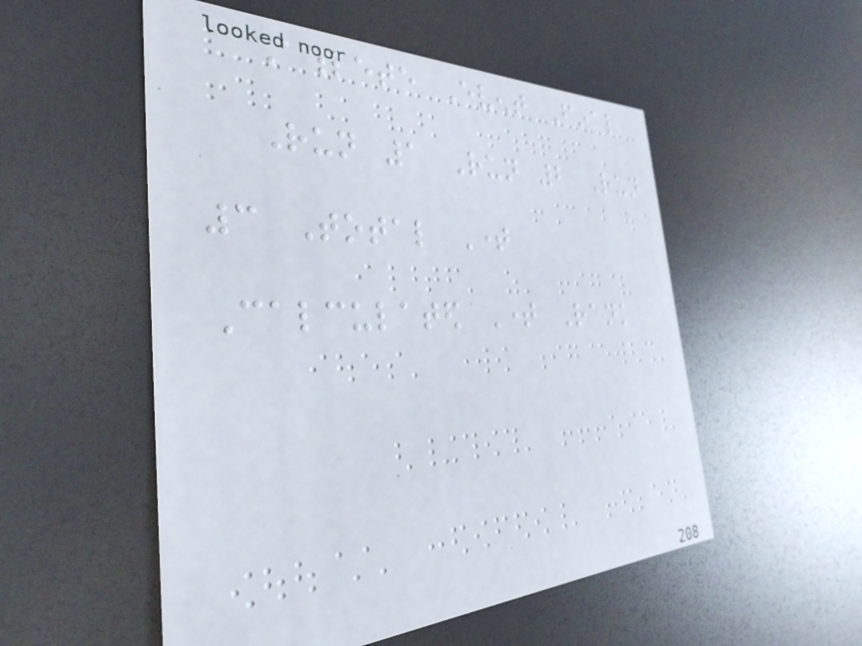Athlete Event Final
Run 1 Run 2 Run
3 Total Time
Calculated Time Rank
